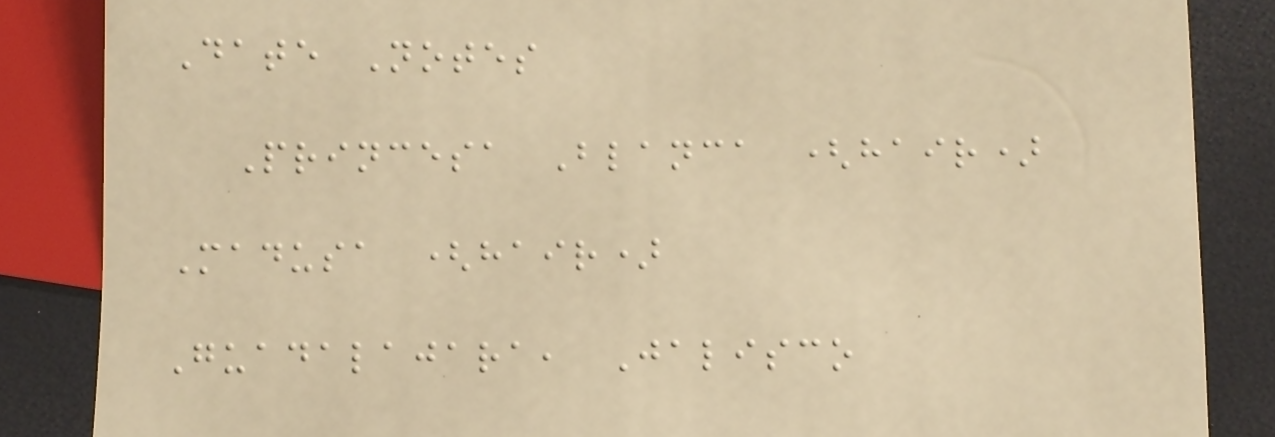Date Notes
Princesa Blanca (hair)
Madusa (hair)
Guadalajara, Jalisco
